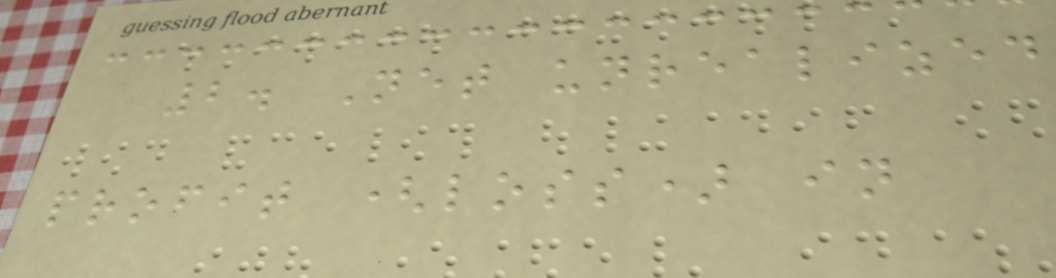2. Net unrealized
profit (loss) in
